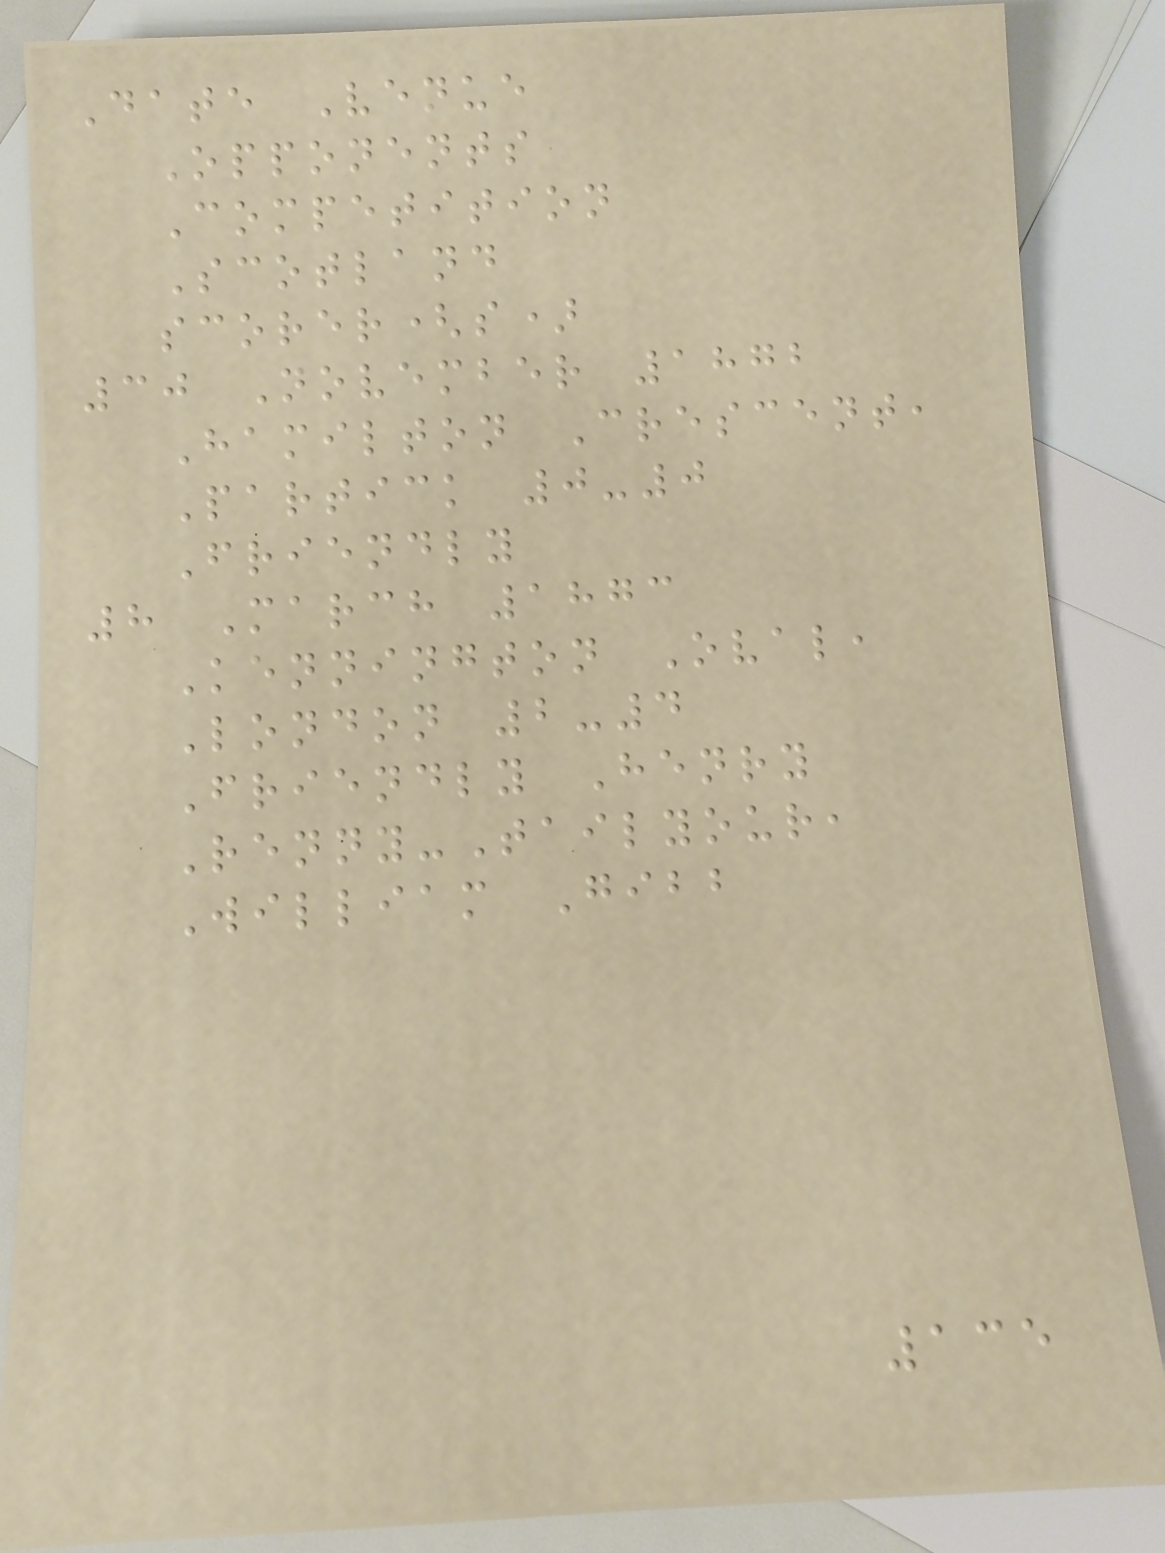Date Venue
Opponents
Competition
Scotland
scorer(s)
30 November 1872
Hamilton Crescent,
Partick 0-0
Friendly
8 March 1873
Kennington Oval,
London 2-4
Friendly Henry
Renny-Tailyour,
William Gibb
135
